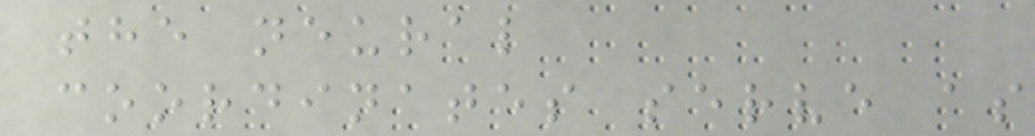the neural
coordinates serve as
